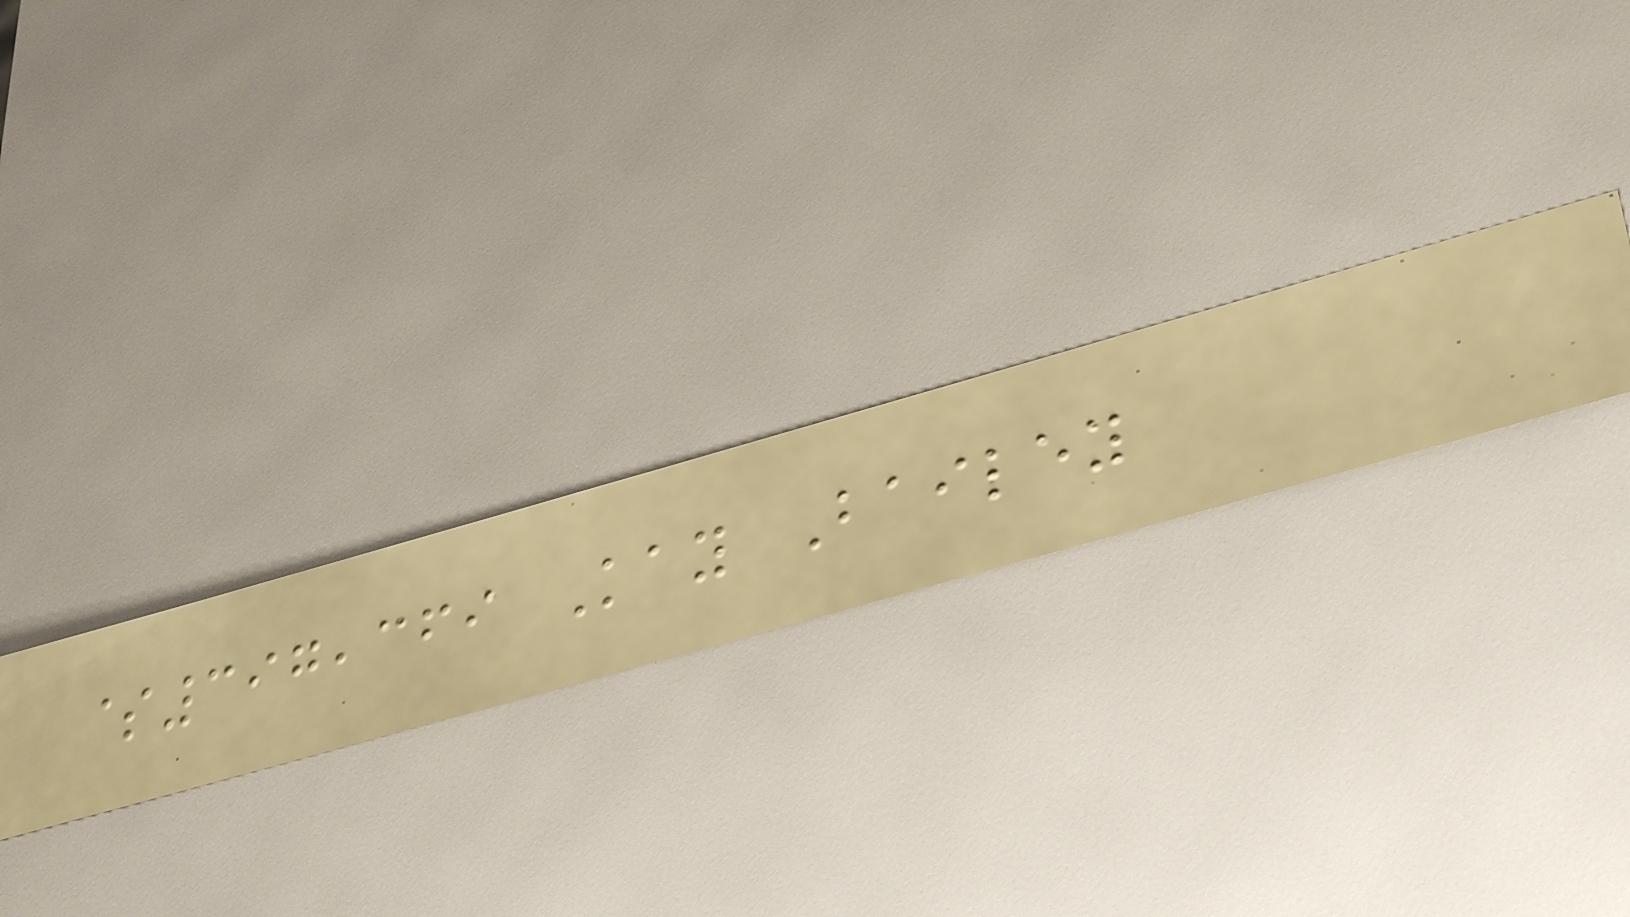$397,369 Kay Bailey
